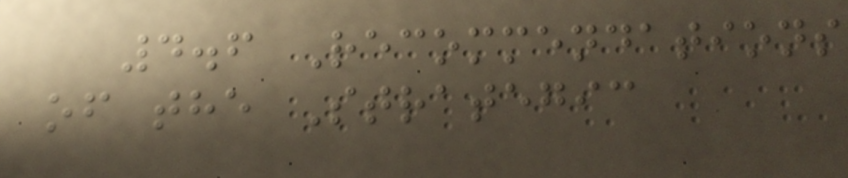4.6 Recommendations
of the Strategic
